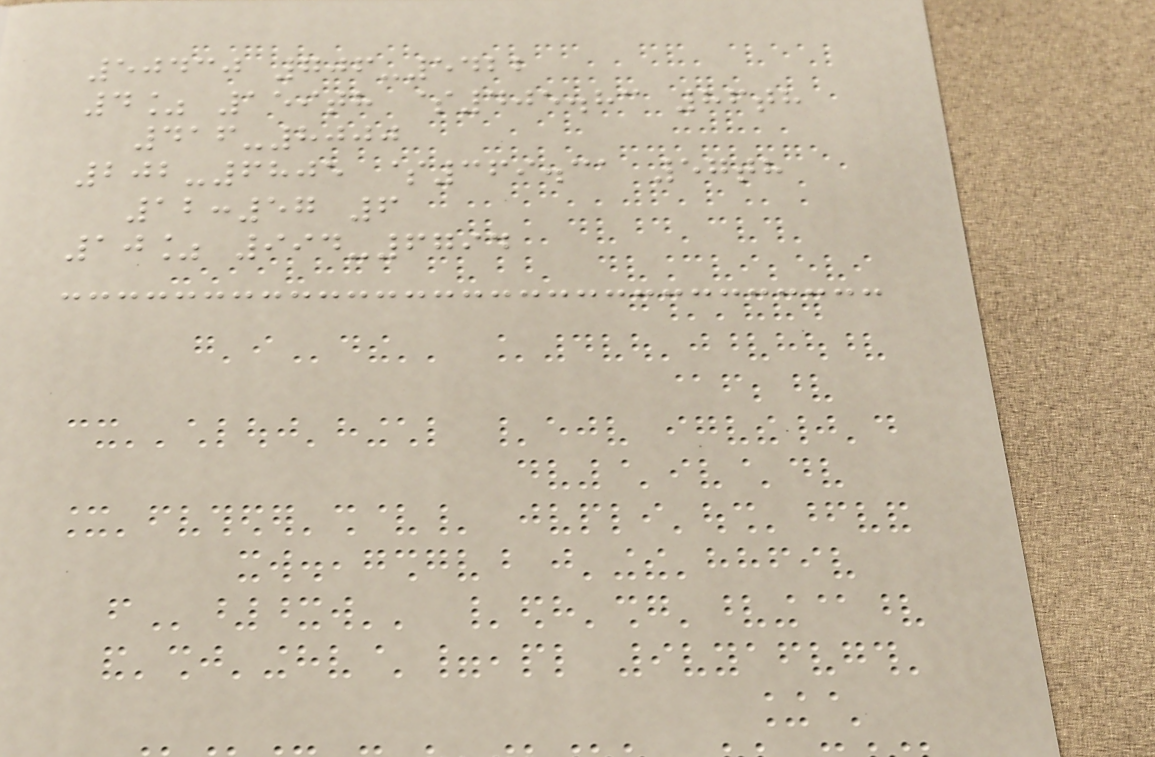50430 706-5422
4% 159th $405.83 86th
416-8000
202-6805 $369.31 57th
12:57 6
10% 994-6794
